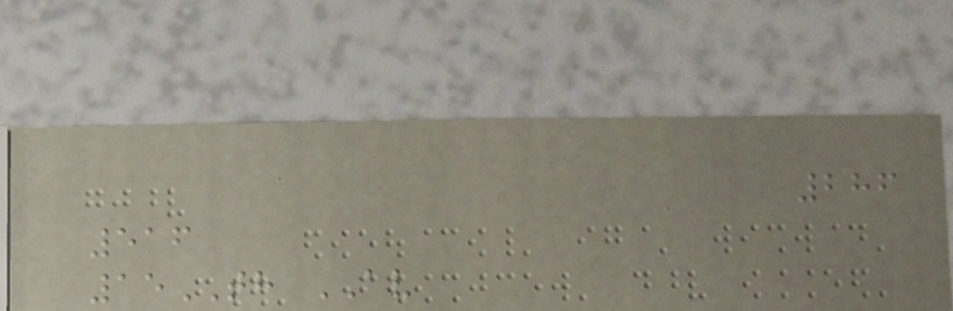286
516
15TH AV
